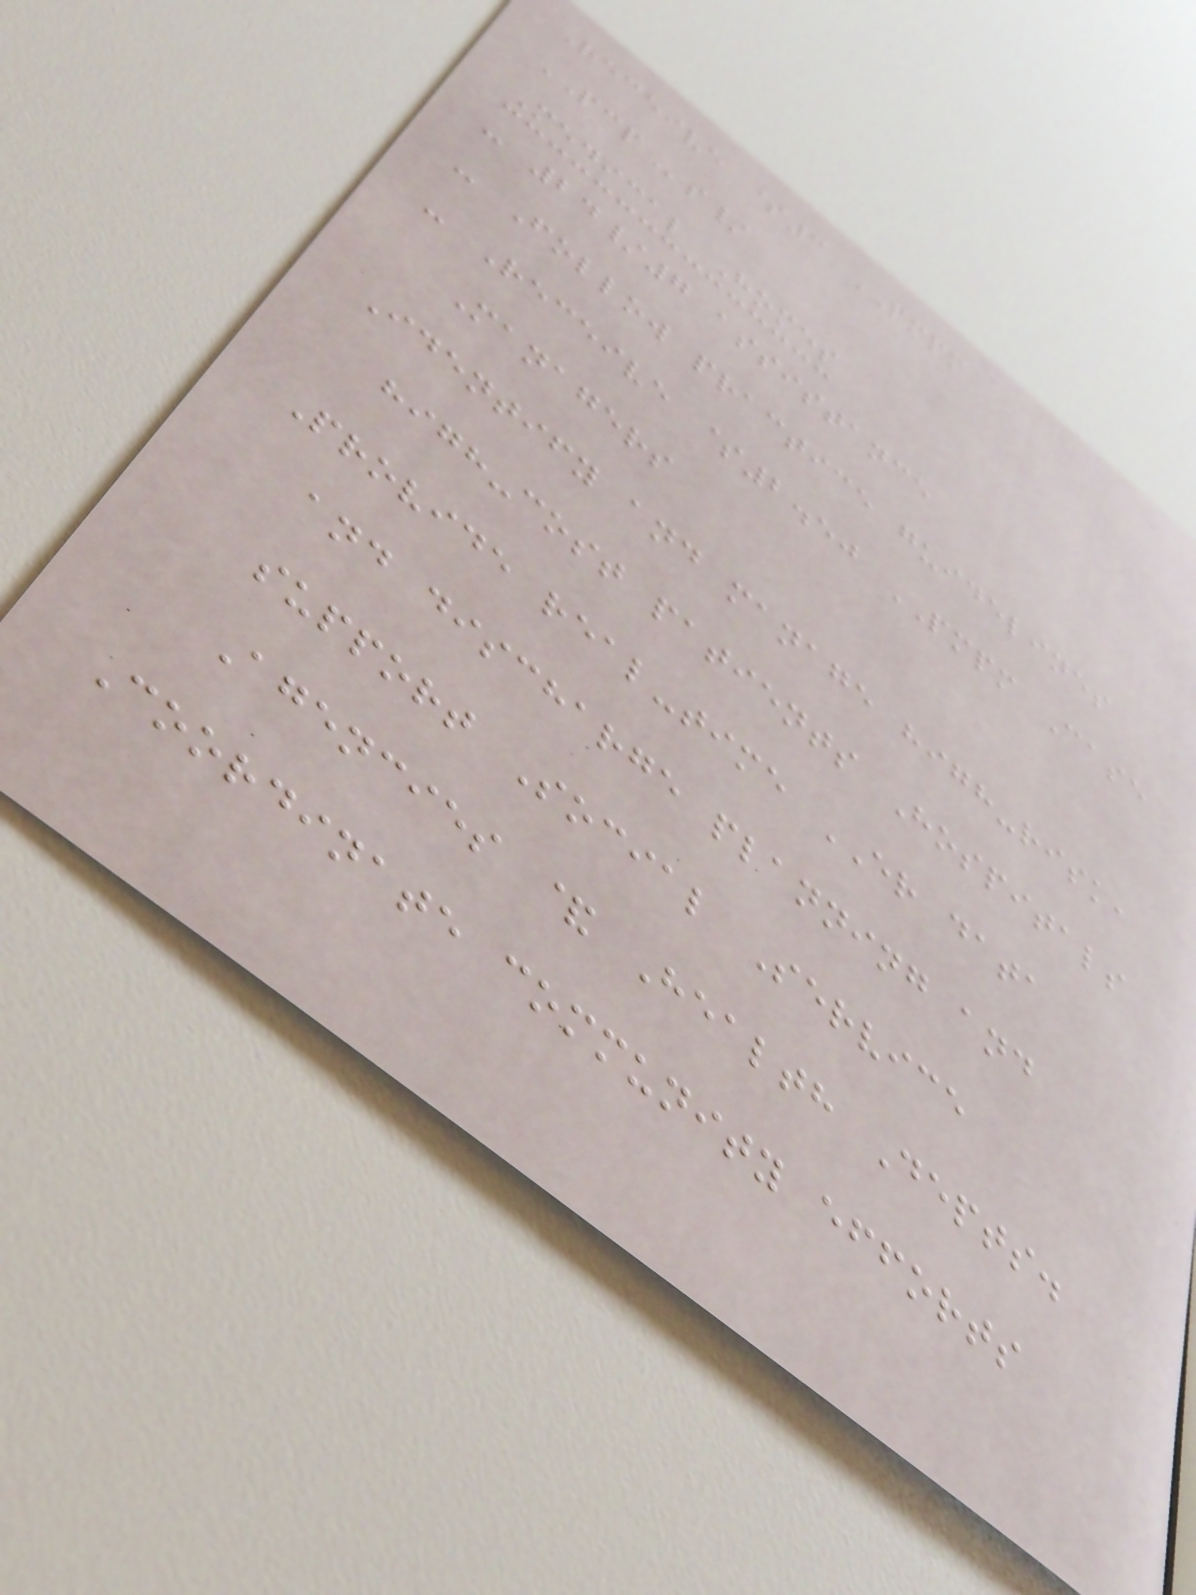Receive $3 PMPM
PCPs/
Medical Homes
- 24/7 assistance
- Follow practice guidelines
- Receive $2.50 PMPM Case
Managers
Identify and manage high-risk,
high-cost patients Hospitals
Provide real-time ER data
and discharge planning and
support Social Service
Agencies & Health Depts.
Coordinate community efforts
